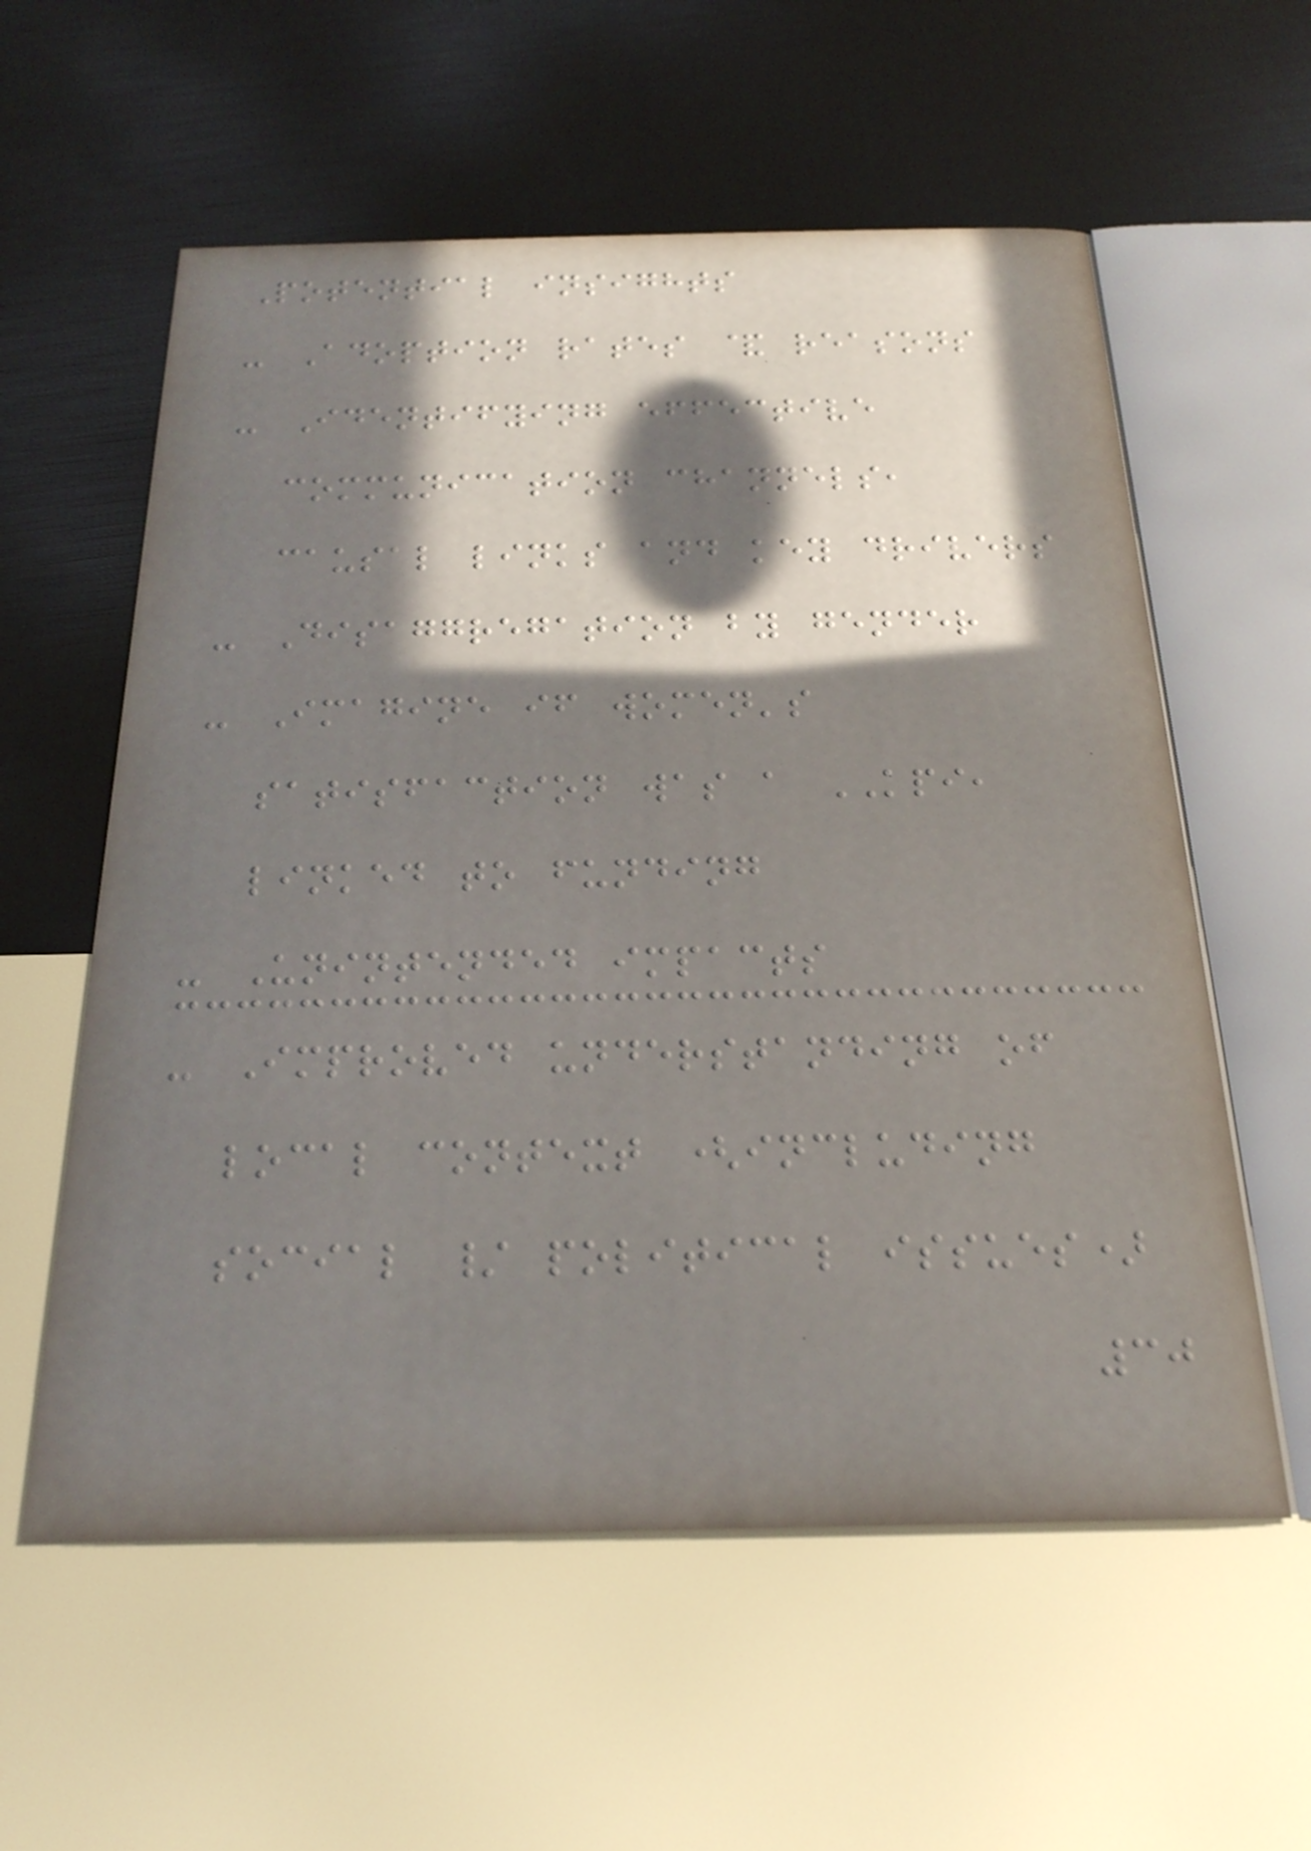Potential insights
- Adoption rates & reasons
- Identifying effective
communication channels,
causal links and key drivers
- Disaggregation by gender
- Imagine if women's
satisfaction was a KPI,
linked to funding
- Unintended impacts
- Improved understanding of
local context (including
social / political issues)
30
